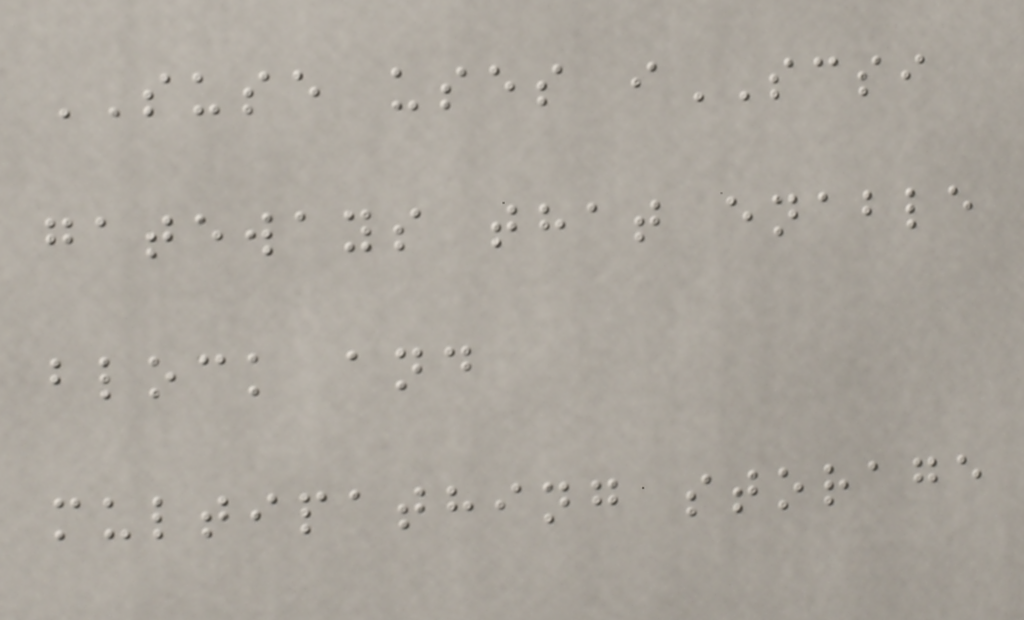SUSE uses iSCSI
gateways that enable
block and
multipathing storage
